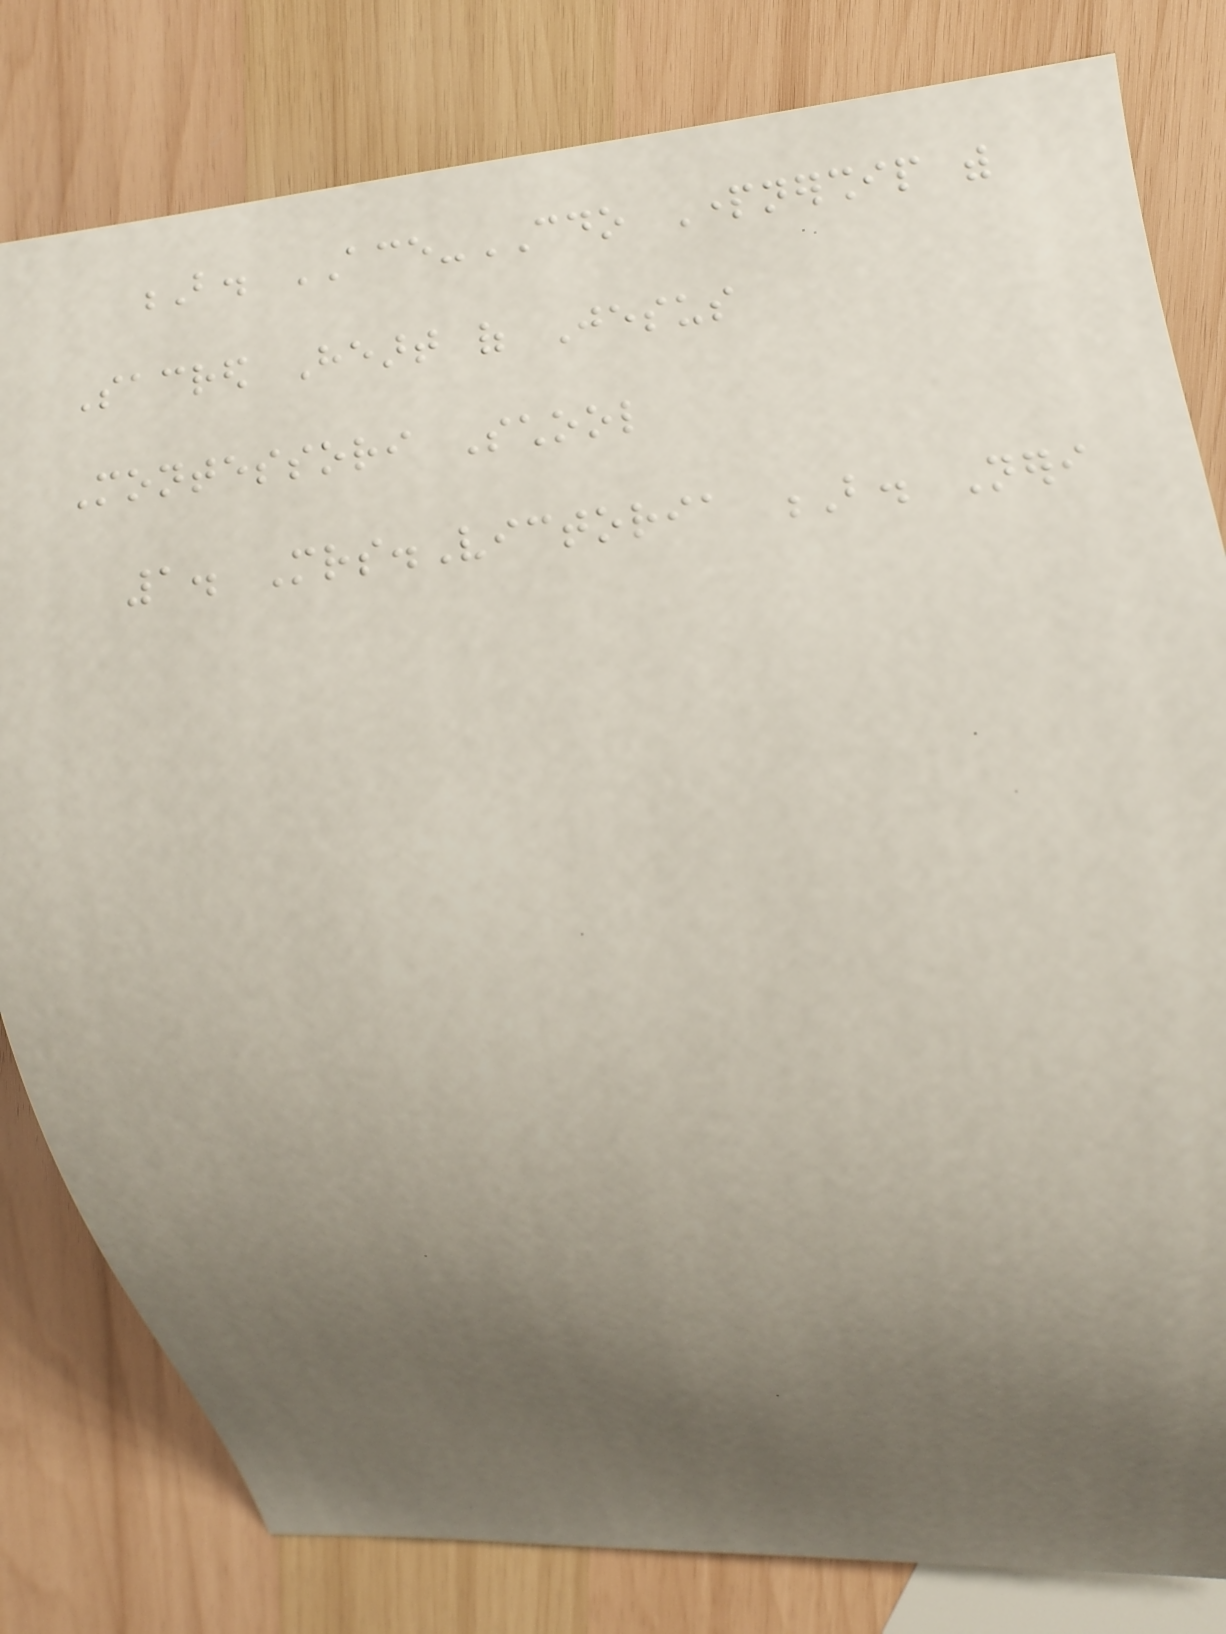B. ACE-CDO Partnership with
Sacred Heart of Jesus
Montessori School
1. Mrs.Victoria B. Neri
